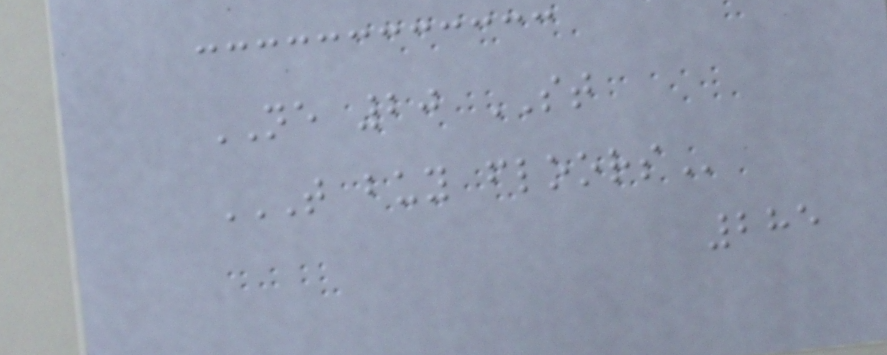NE 20 ST
T BUY FLOORS
285
